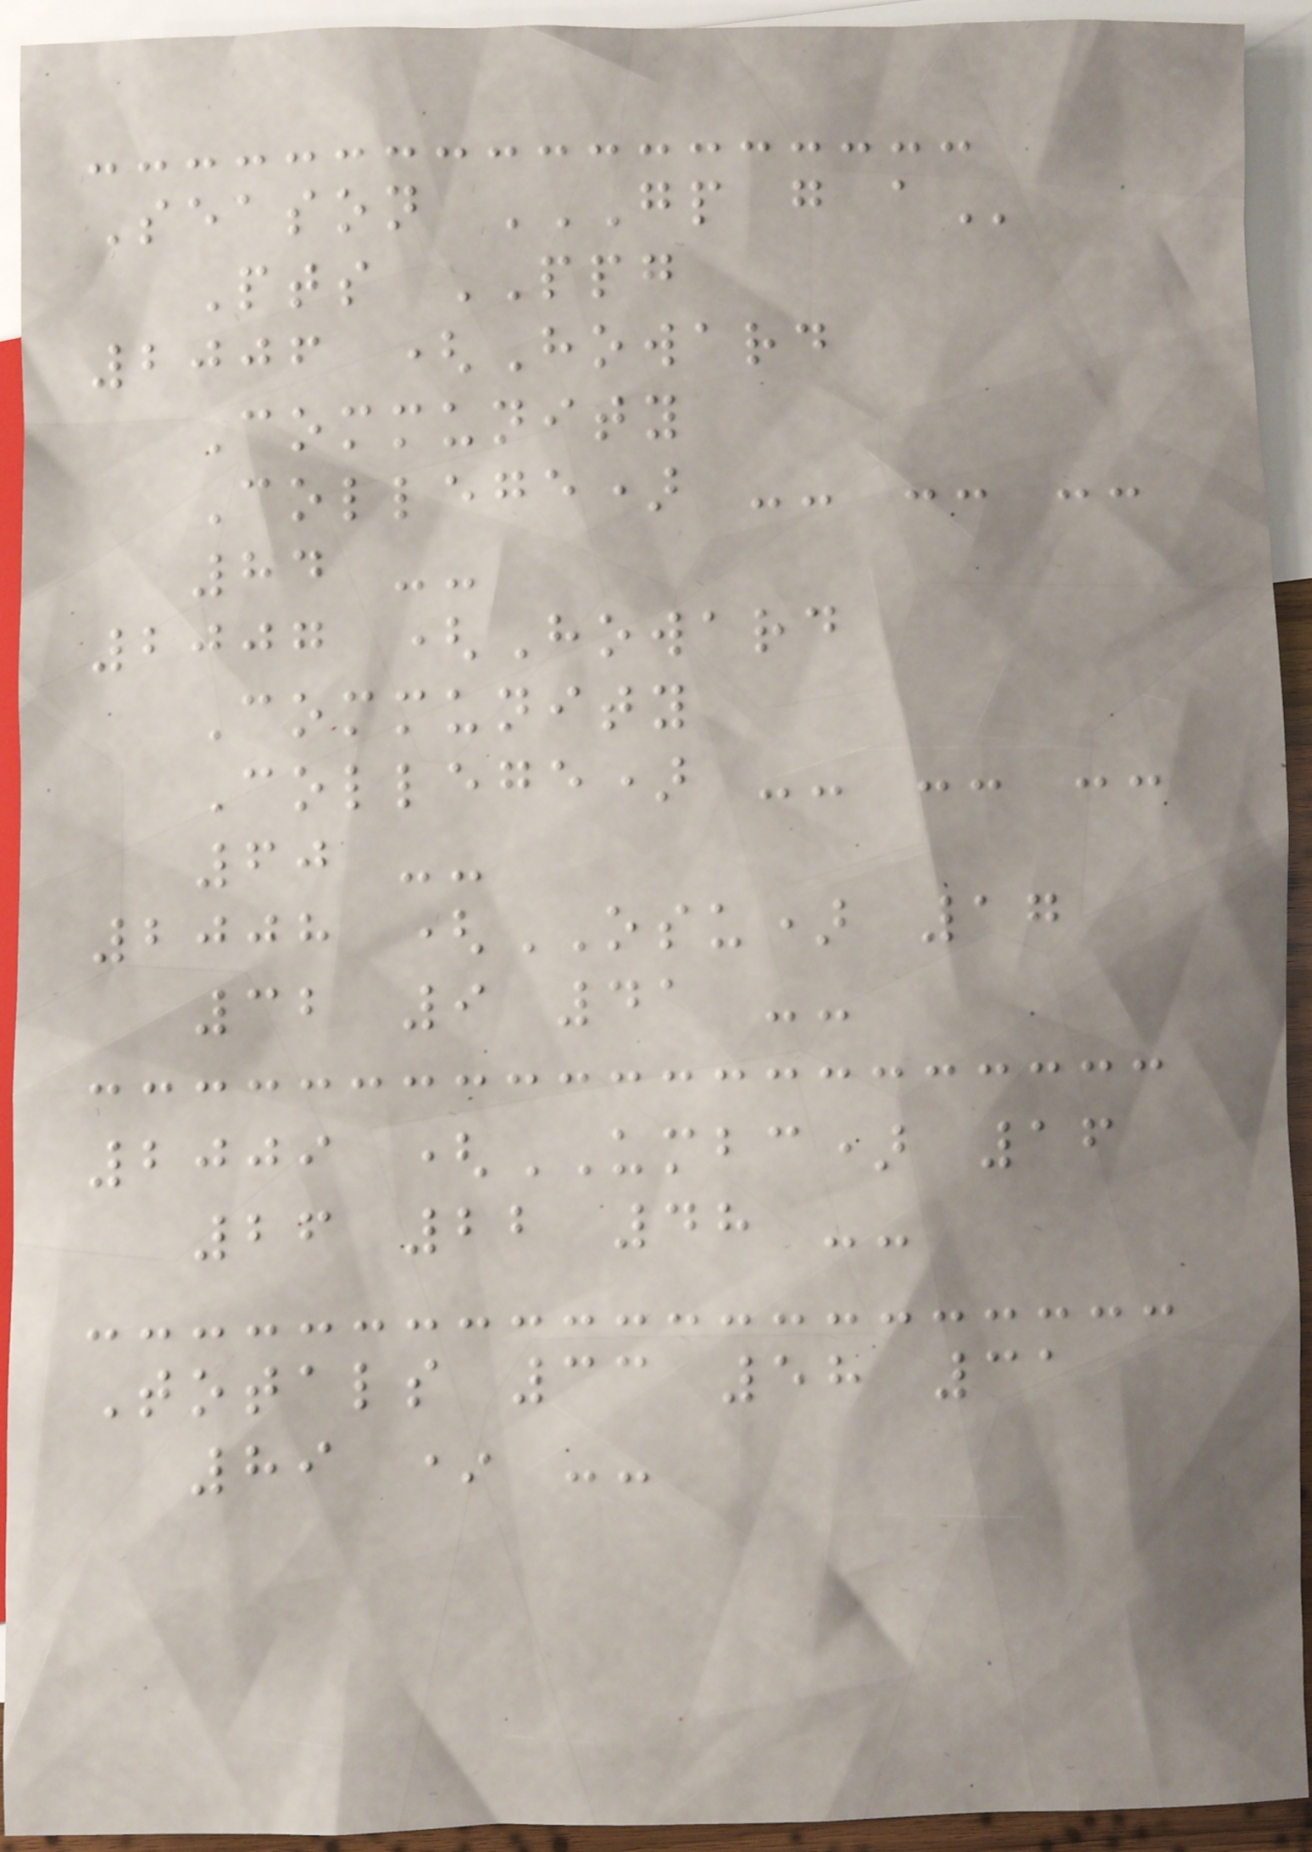Season GP G A
Pts PPG
2006 (Howard
Community
College) -- -- --
84 --
2007 (Howard
Community
College) -- -- --
60 --
2008 (OSU) 17
32 9 41 --
2009 (UMBC) 16
26 22 48 --
Totals 33 58 31
89 * --
